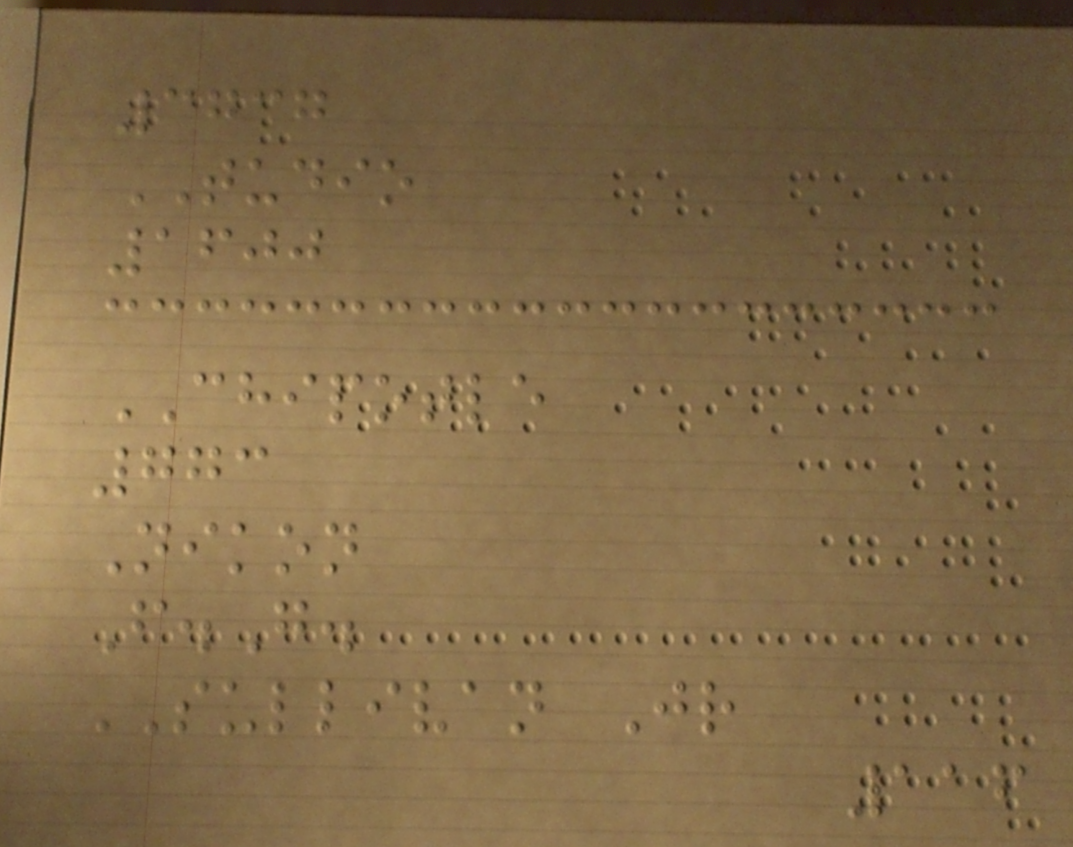3737
TUDIO
1600
CHIPOTLE
773
Nikon
F.G.
SULLIVAN Jr
116
